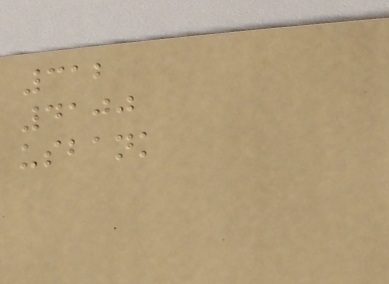312
4100
usbank
